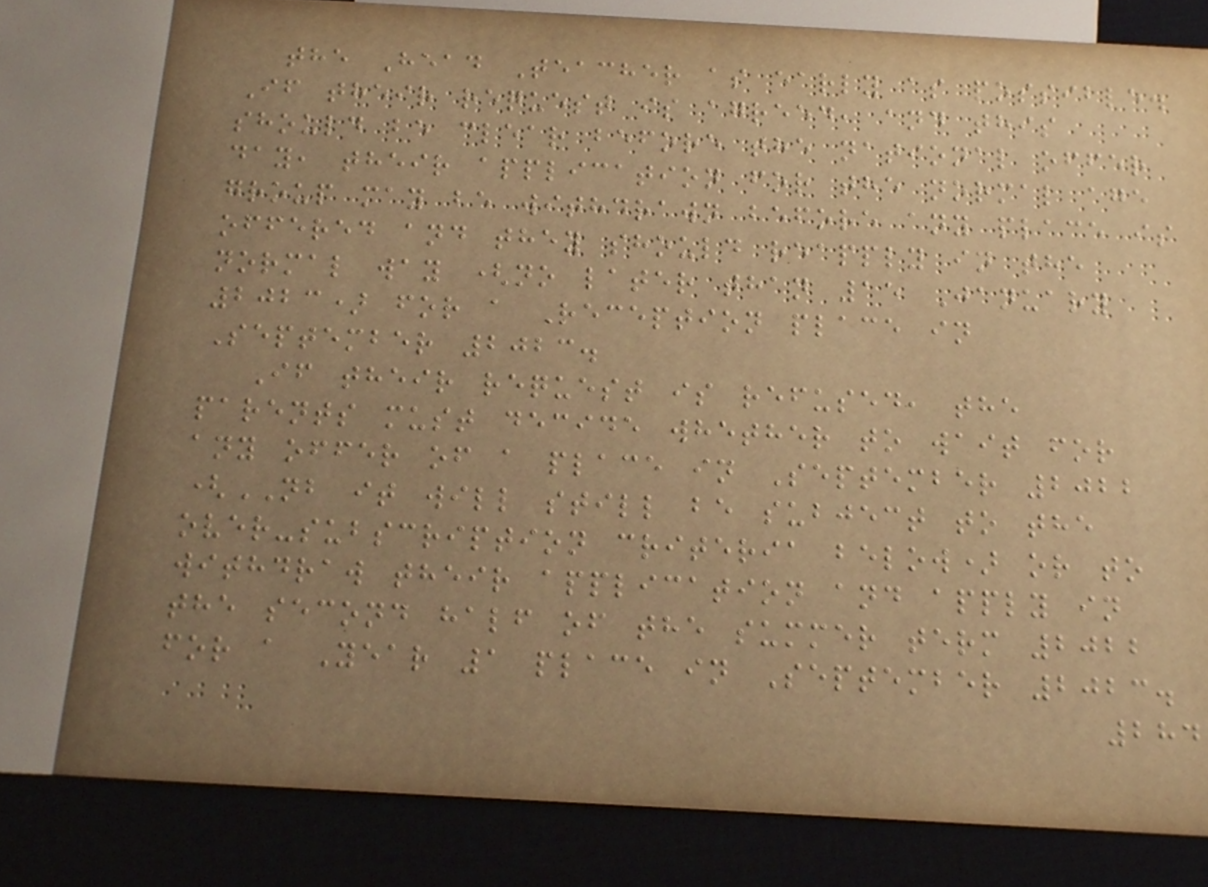the Head Teacher as early as possible.
If their request is agreed, and this
should be clear before the national offer
day, their application for the normal age
group may be withdrawn before any place is
offered and they should reapply in the
normal way (no later than 15 January
2023) for a Reception place in
September 2023.
If their request is refused, the
parents must decide whether to wait for
any offer of a place in September 2022
(NB it will still be subject to the
over-subscription criteria below) or to
withdraw their application and apply in
the second half of the summer term 2022
for a Year 1 place in September 2023.
284
